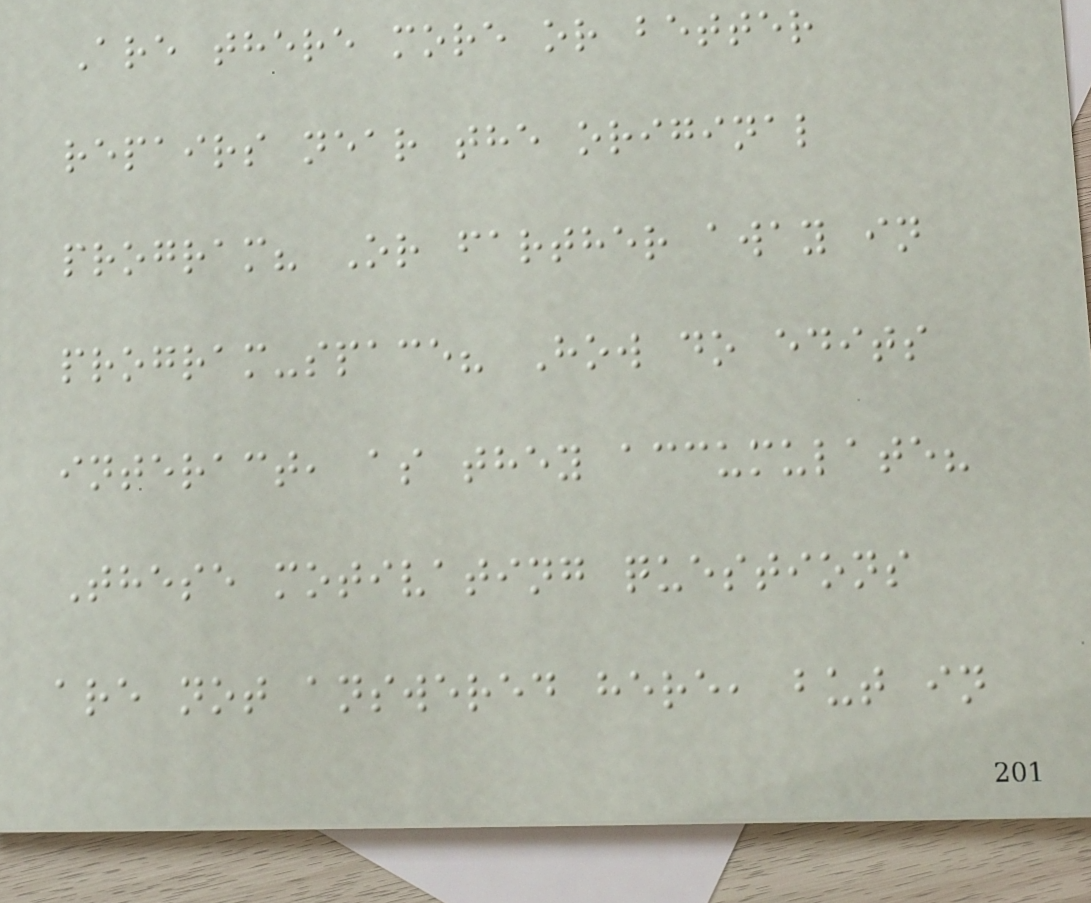Are there more or better
repairs near the original
program? Or farther away in
program-space? How do edits
interact, as they accumulate?
These motivating questions
are not answered here, but in
